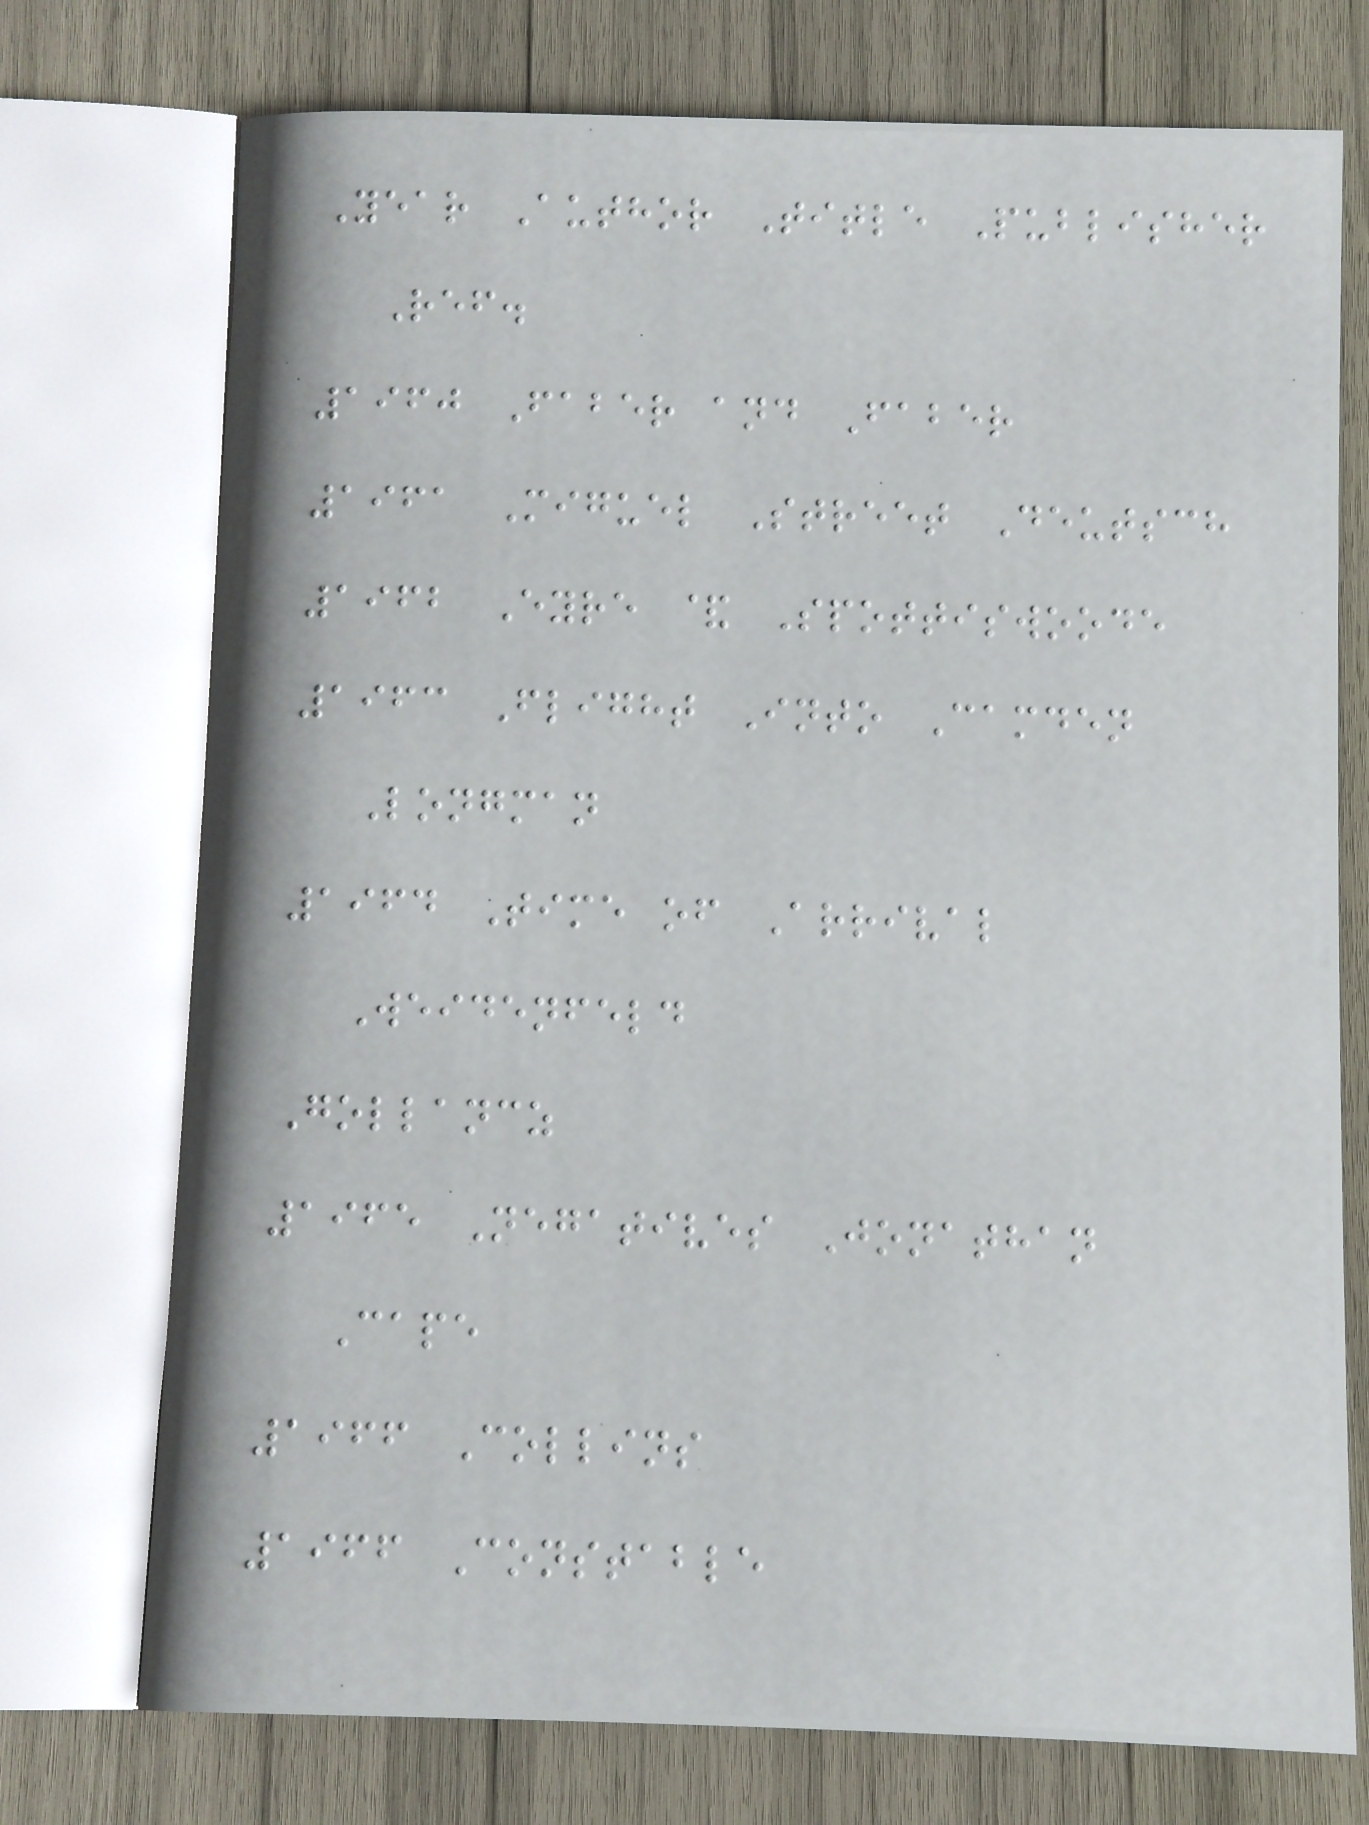Year Author Title Publisher
Ref.
1960 Faber and Faber
1961 Miguel Street Deutsch
1962 Eyre & Spottiswoode
1963 Flight Into Camden
Longman
1964 Time of Arrival
Weidenfeld
Gollancz
1965 Negatives Jonathan
Cape
1966 Collins
1966 Constable
